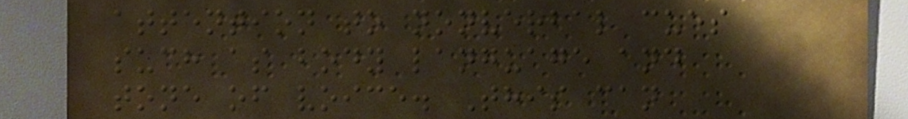attention to nonverbal cues
such as body language and
tone of voice. This can
